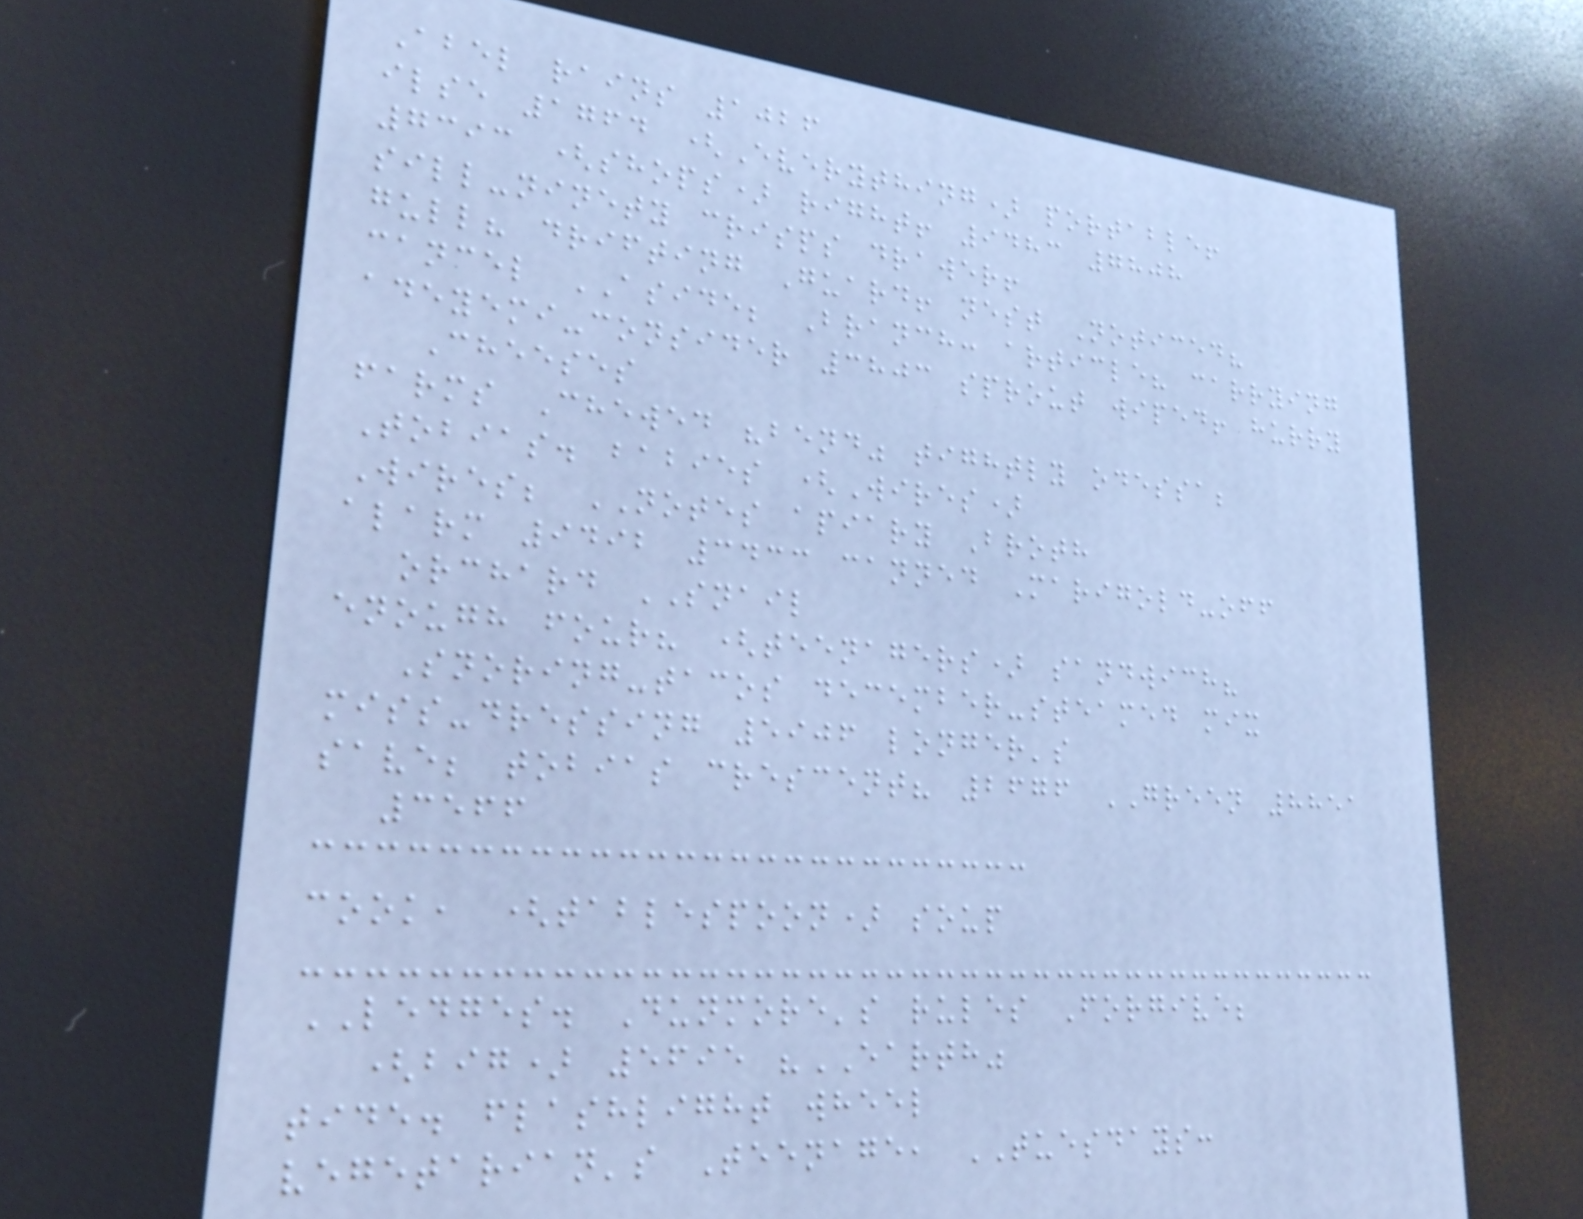Abel rains 1026
ilse 1764 (Everything) portable!
7393 (shops) right! 9483 7808
sill-ninety crisps drawer!
gull? drifting Guard! nest Noticed?
cancel ASIDE; Branch: article? carrying
adeyemi-consider 3803 sprout wiped! hurry
Cheeses
farms Chewed "bend" tightly odessa;
Tobias. babies (Wires)
Wires; NOTES apiary Broth
alarm 9492 3433 canned Marigold-off
orchard SNAIL
enough four? (teenagers) sandwich?
Snoring-tacos december-steamed mix
miss-dressing 5906 longer's
save; tobias crescent? 2676 GREEN 8851
3566
cook, (tablespoon) soup
LEDGES. Dunmore's rules Forgive;
(big) 5695 "EARTH"
tide. flashlight wheel
vegetarian's Teenage, TUESDAYS:
